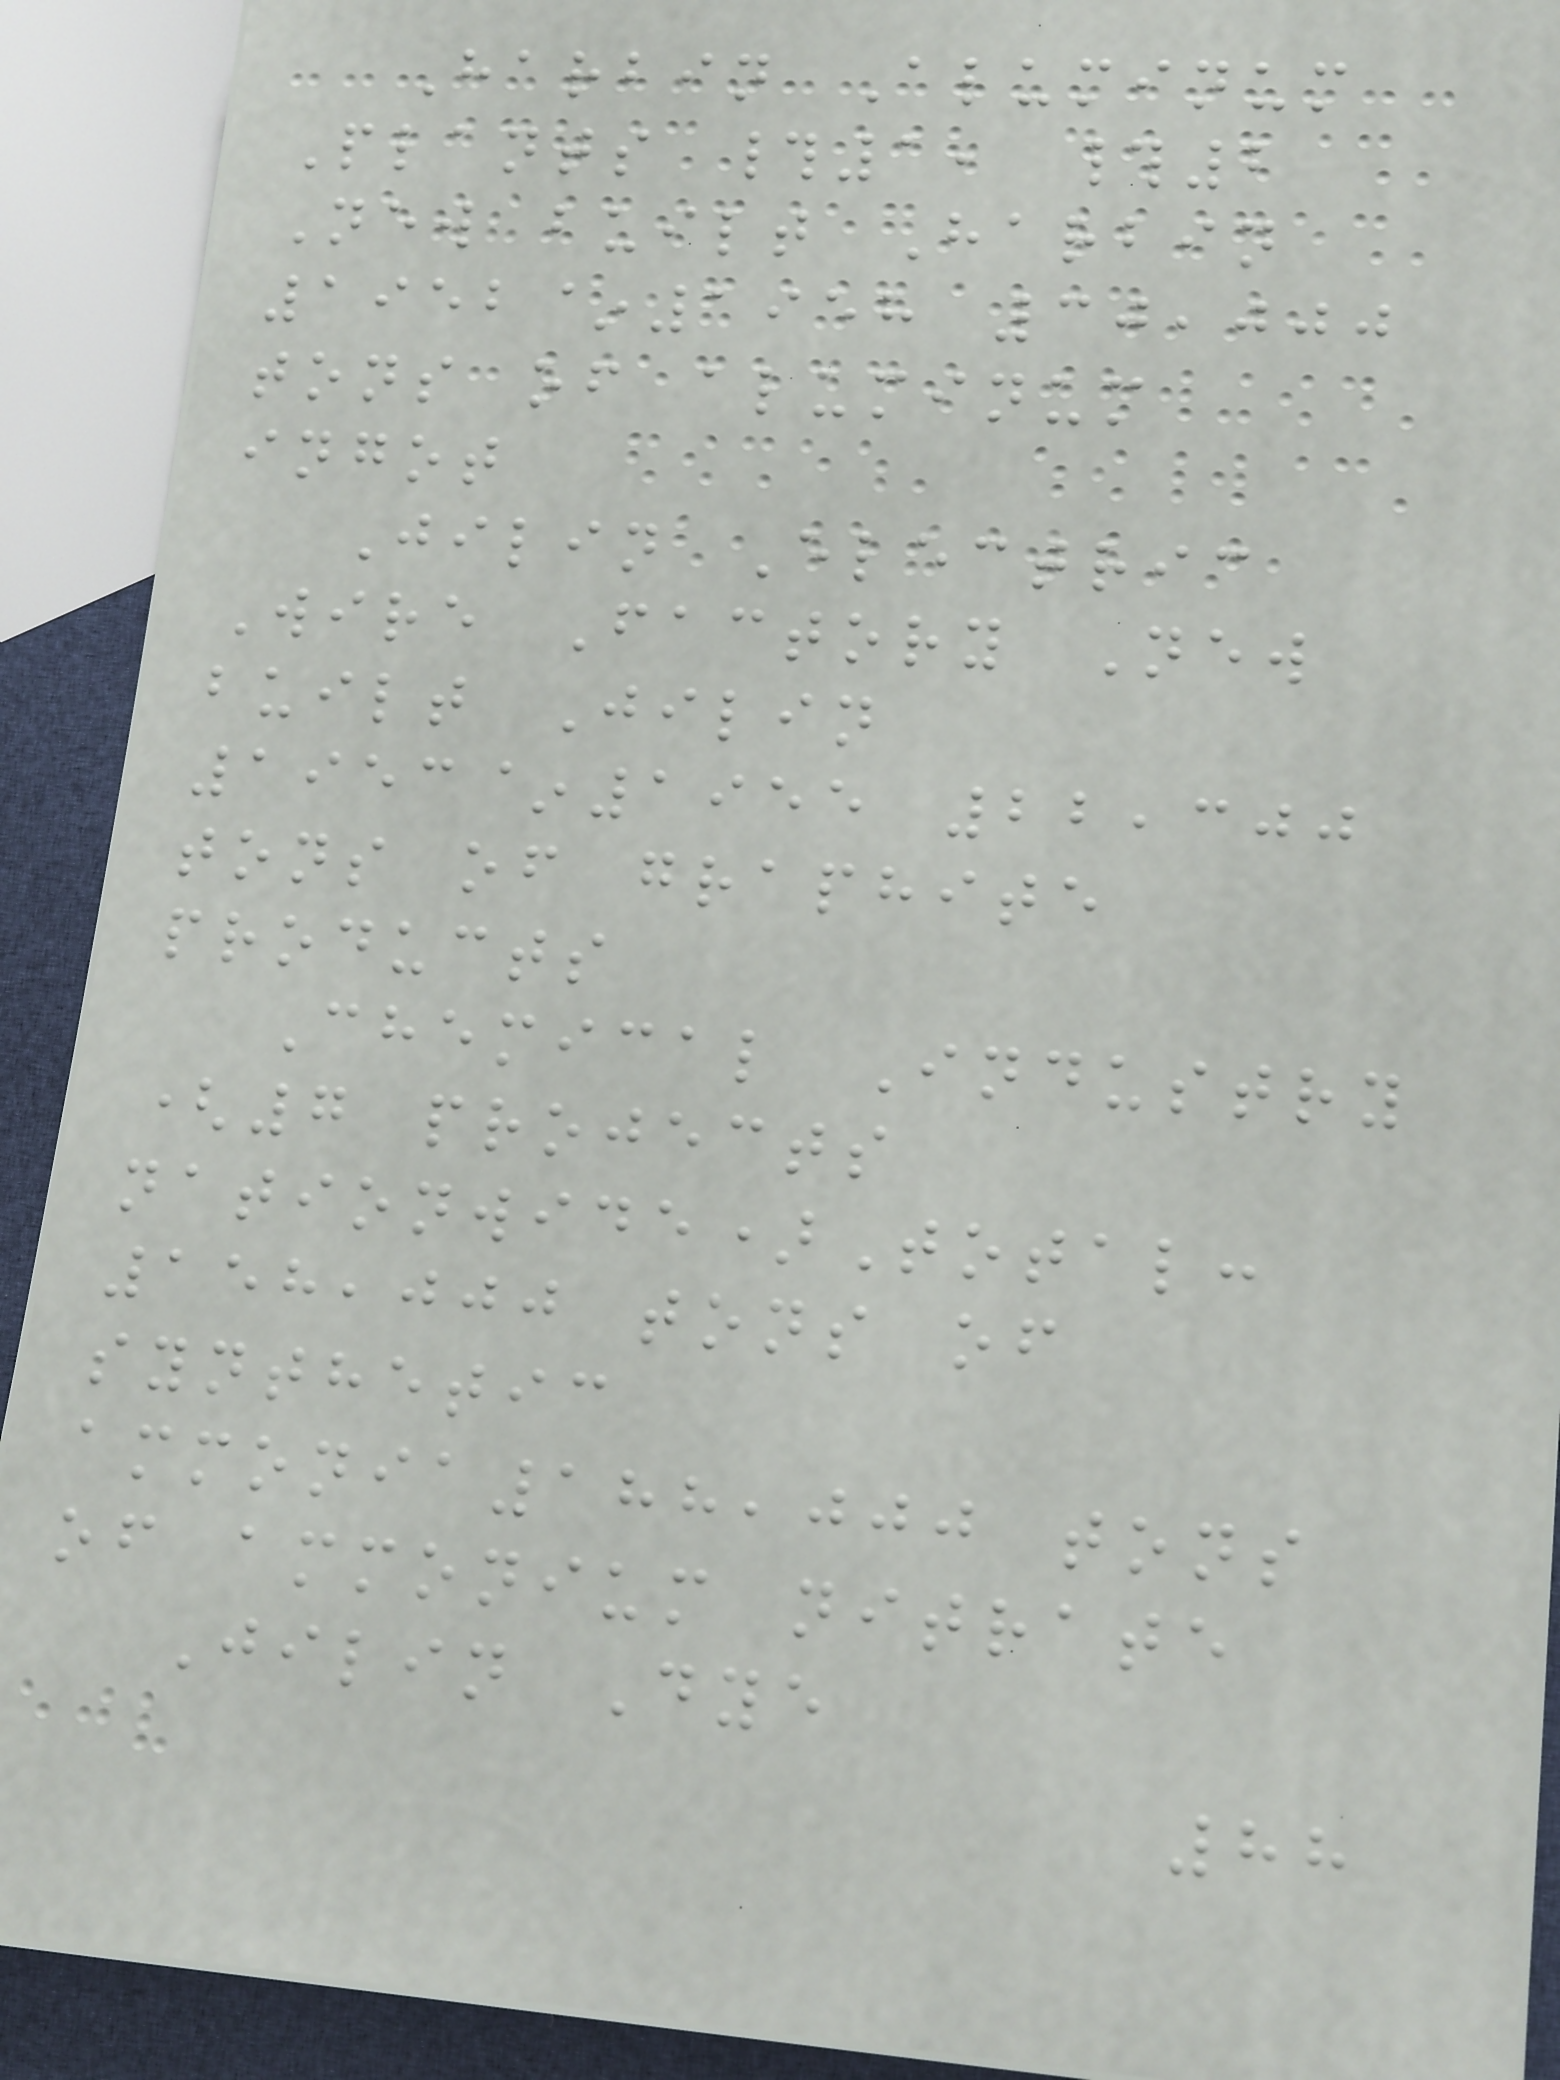Harbin Aluminum
Plants #1, #2
New built Harbin
1952~1958 30,000
tons of aluminum
ingot
Jilin Electric
Wire Factory New
built Jilin
1953~1955 22,300
tons of graphite
products
Chemical Industry
(7 projects
nationwide)Total:
158,000 tons of
synthetic
ammonia188,000 tons
of ammonium nitrate
Jilin Dye
88
